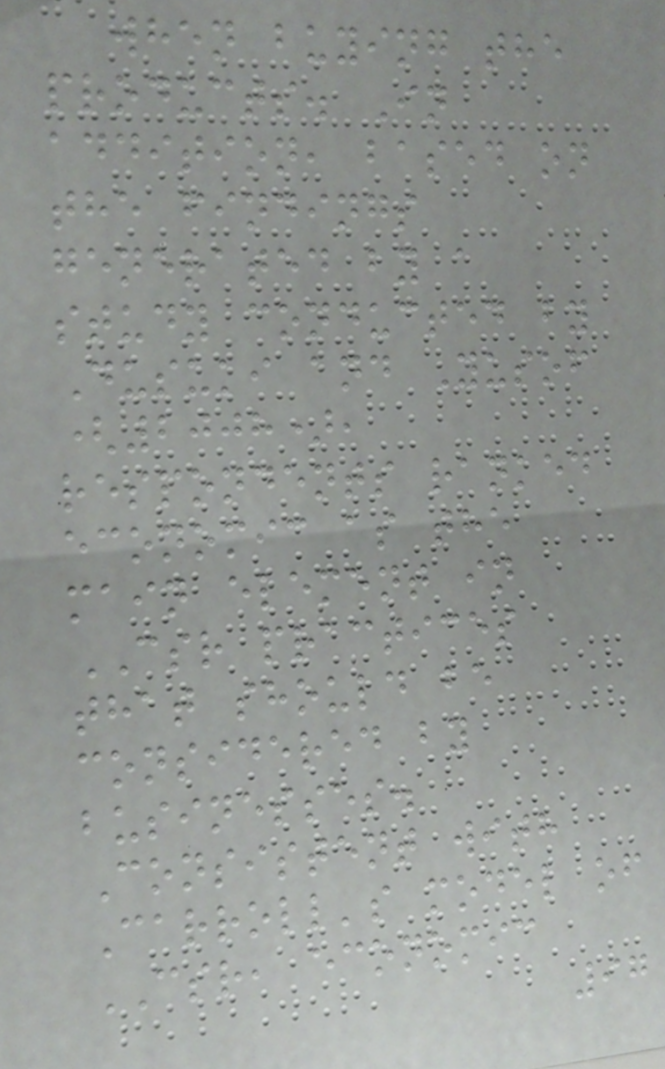when buying the
products. In
addition, based on
the findings
generated by a
study conducted by
Dusuki and Yusof
(2008),
respondents ranked
economic as the
main element in
CSR practices
that should be
considered by
businesses.
Consistent with
Carroll's model of
CSR, economic
97
